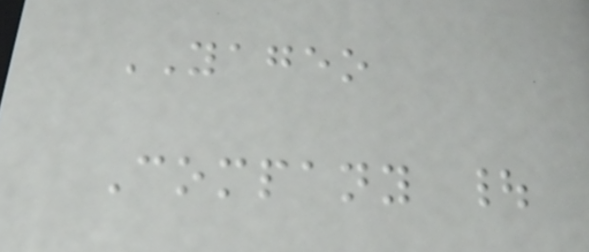YAGEO
Company |
